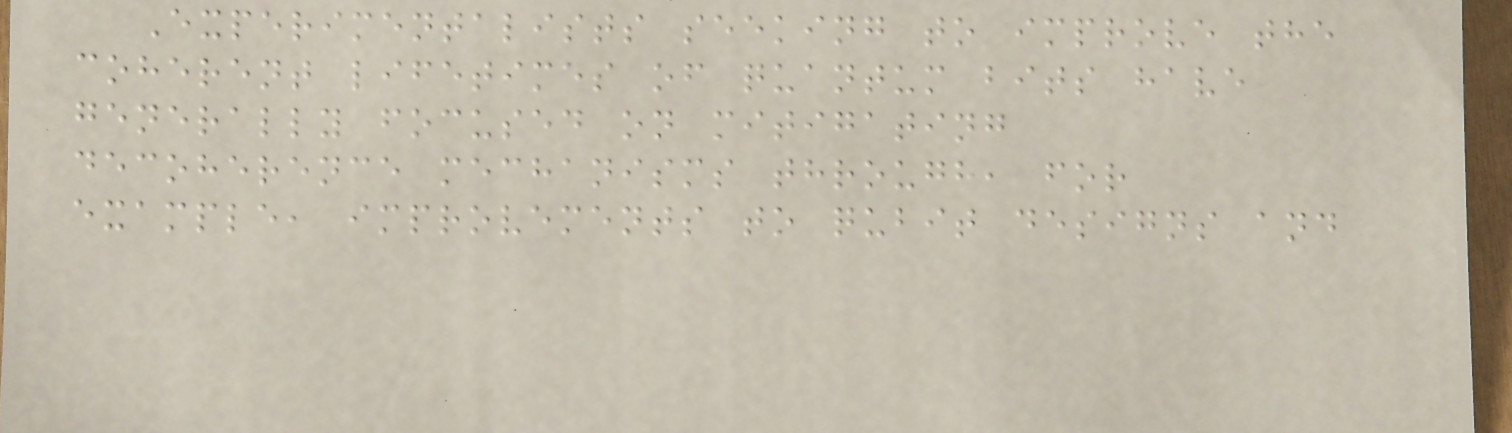Experimentalists seeking to improve the
coherent lifetimes of quantum bits have
generally focused on mitigating
decoherence mechanisms through, for
example, improvements to qubit designs and
